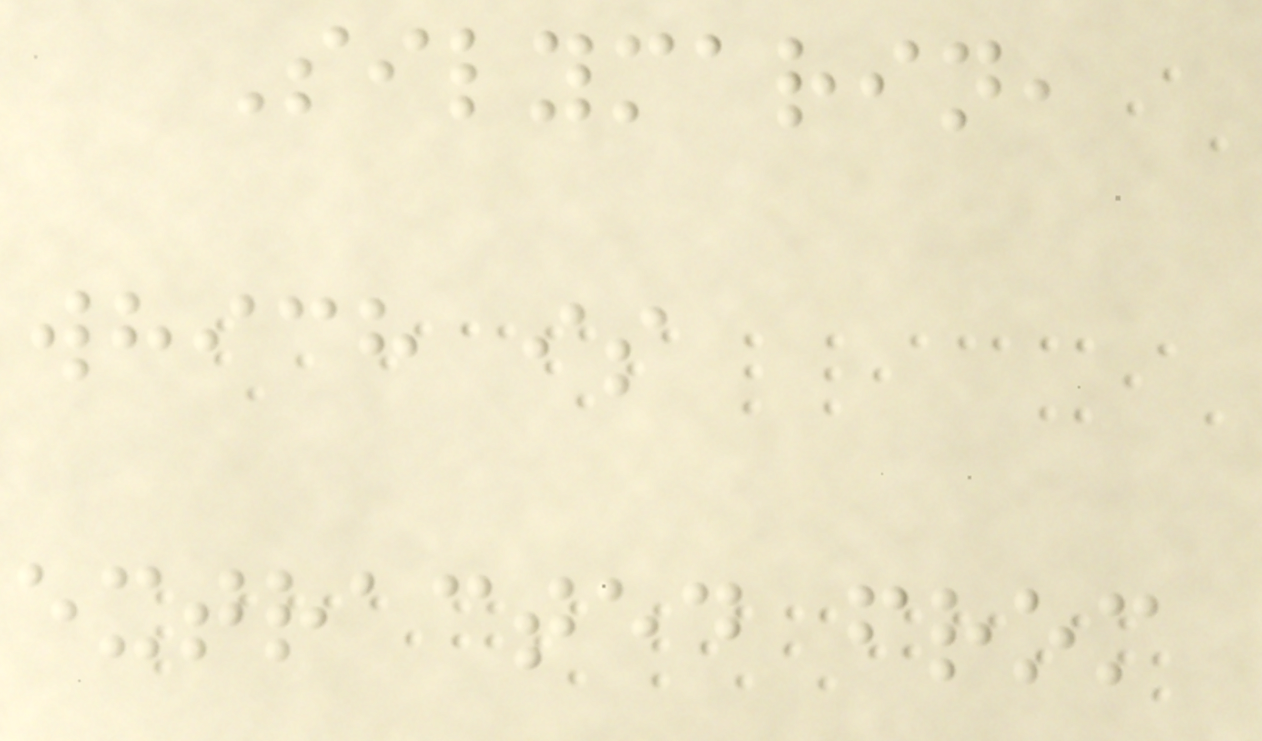Silymarin,
which is
extracted from
